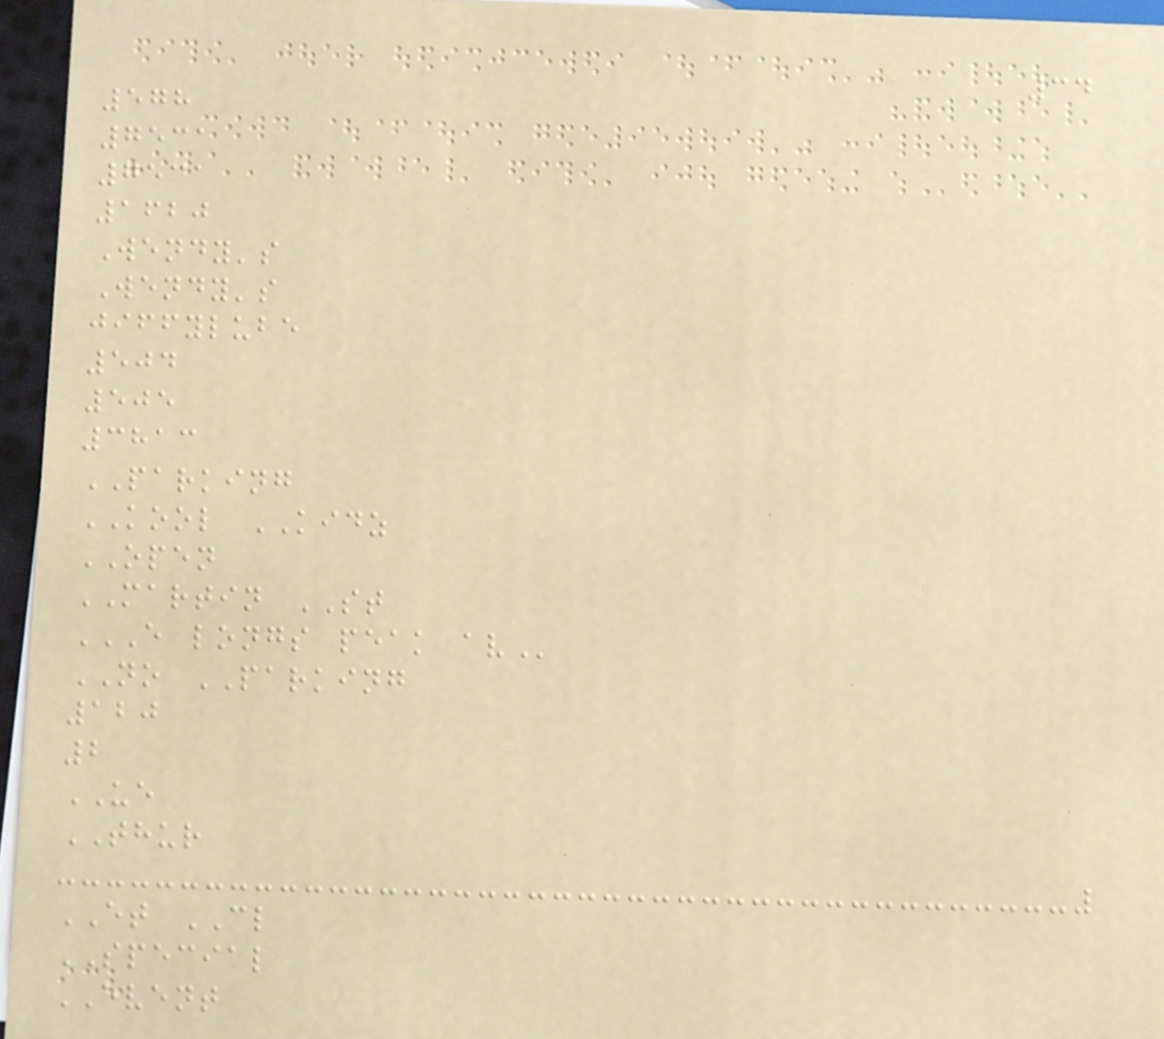34
578
7531
7531
1620
Wendy's
Wendy's
jiffylube
504
505
3813
PARKING
KOOL KIDZ
OPEN
MARTIN ST
E LONGS PEAK AV
NO PARKING
120
2
UE
THUR
ET CL
SPECIAL
EVENT
